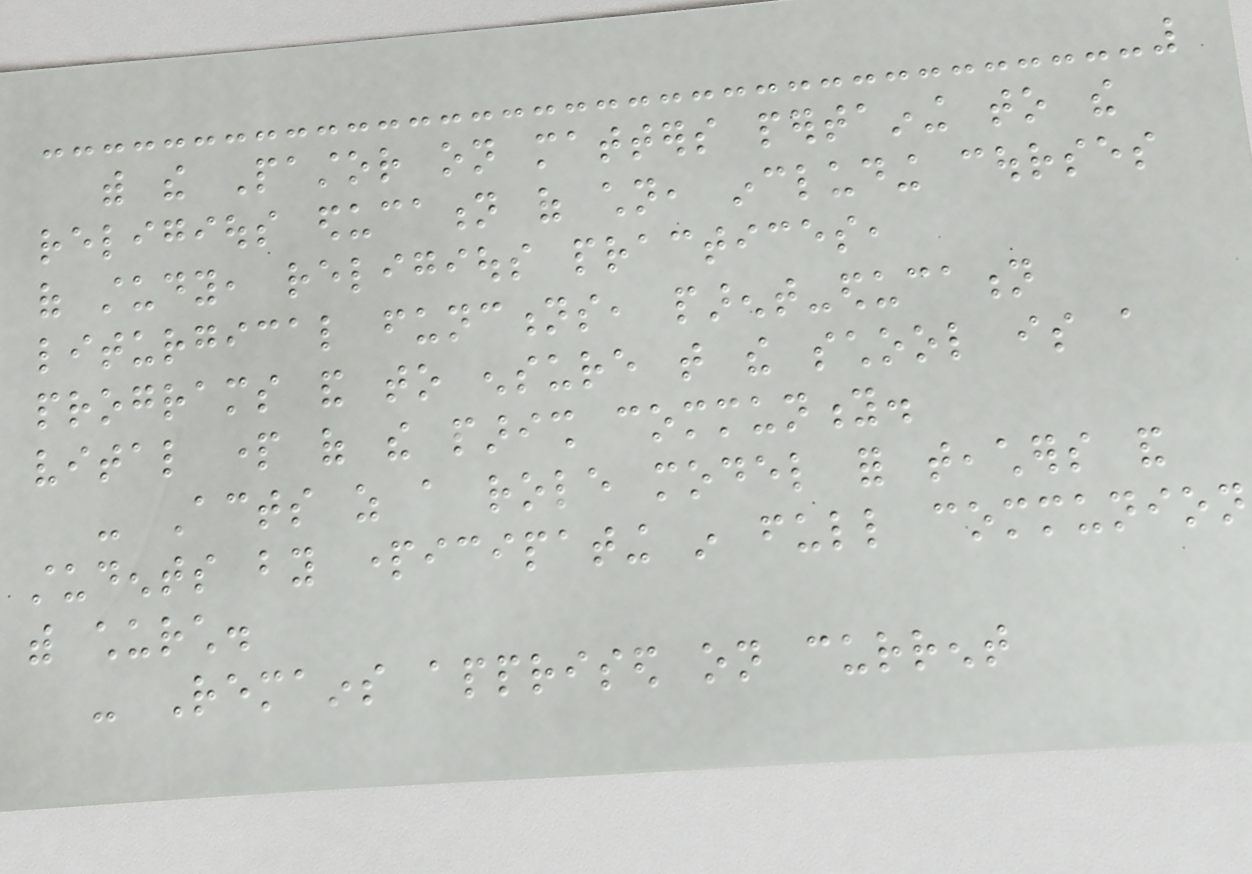with the Pastor on matters pertaining to the
religious education of children, including courses
of study, religious practices,
liturgical functions, parent-education
programs and to ensure that the school is a
vital part of the parish community.
- Acts as a role model for teachers and
students by participating in full communion
with church.
- Remains apprised on current
